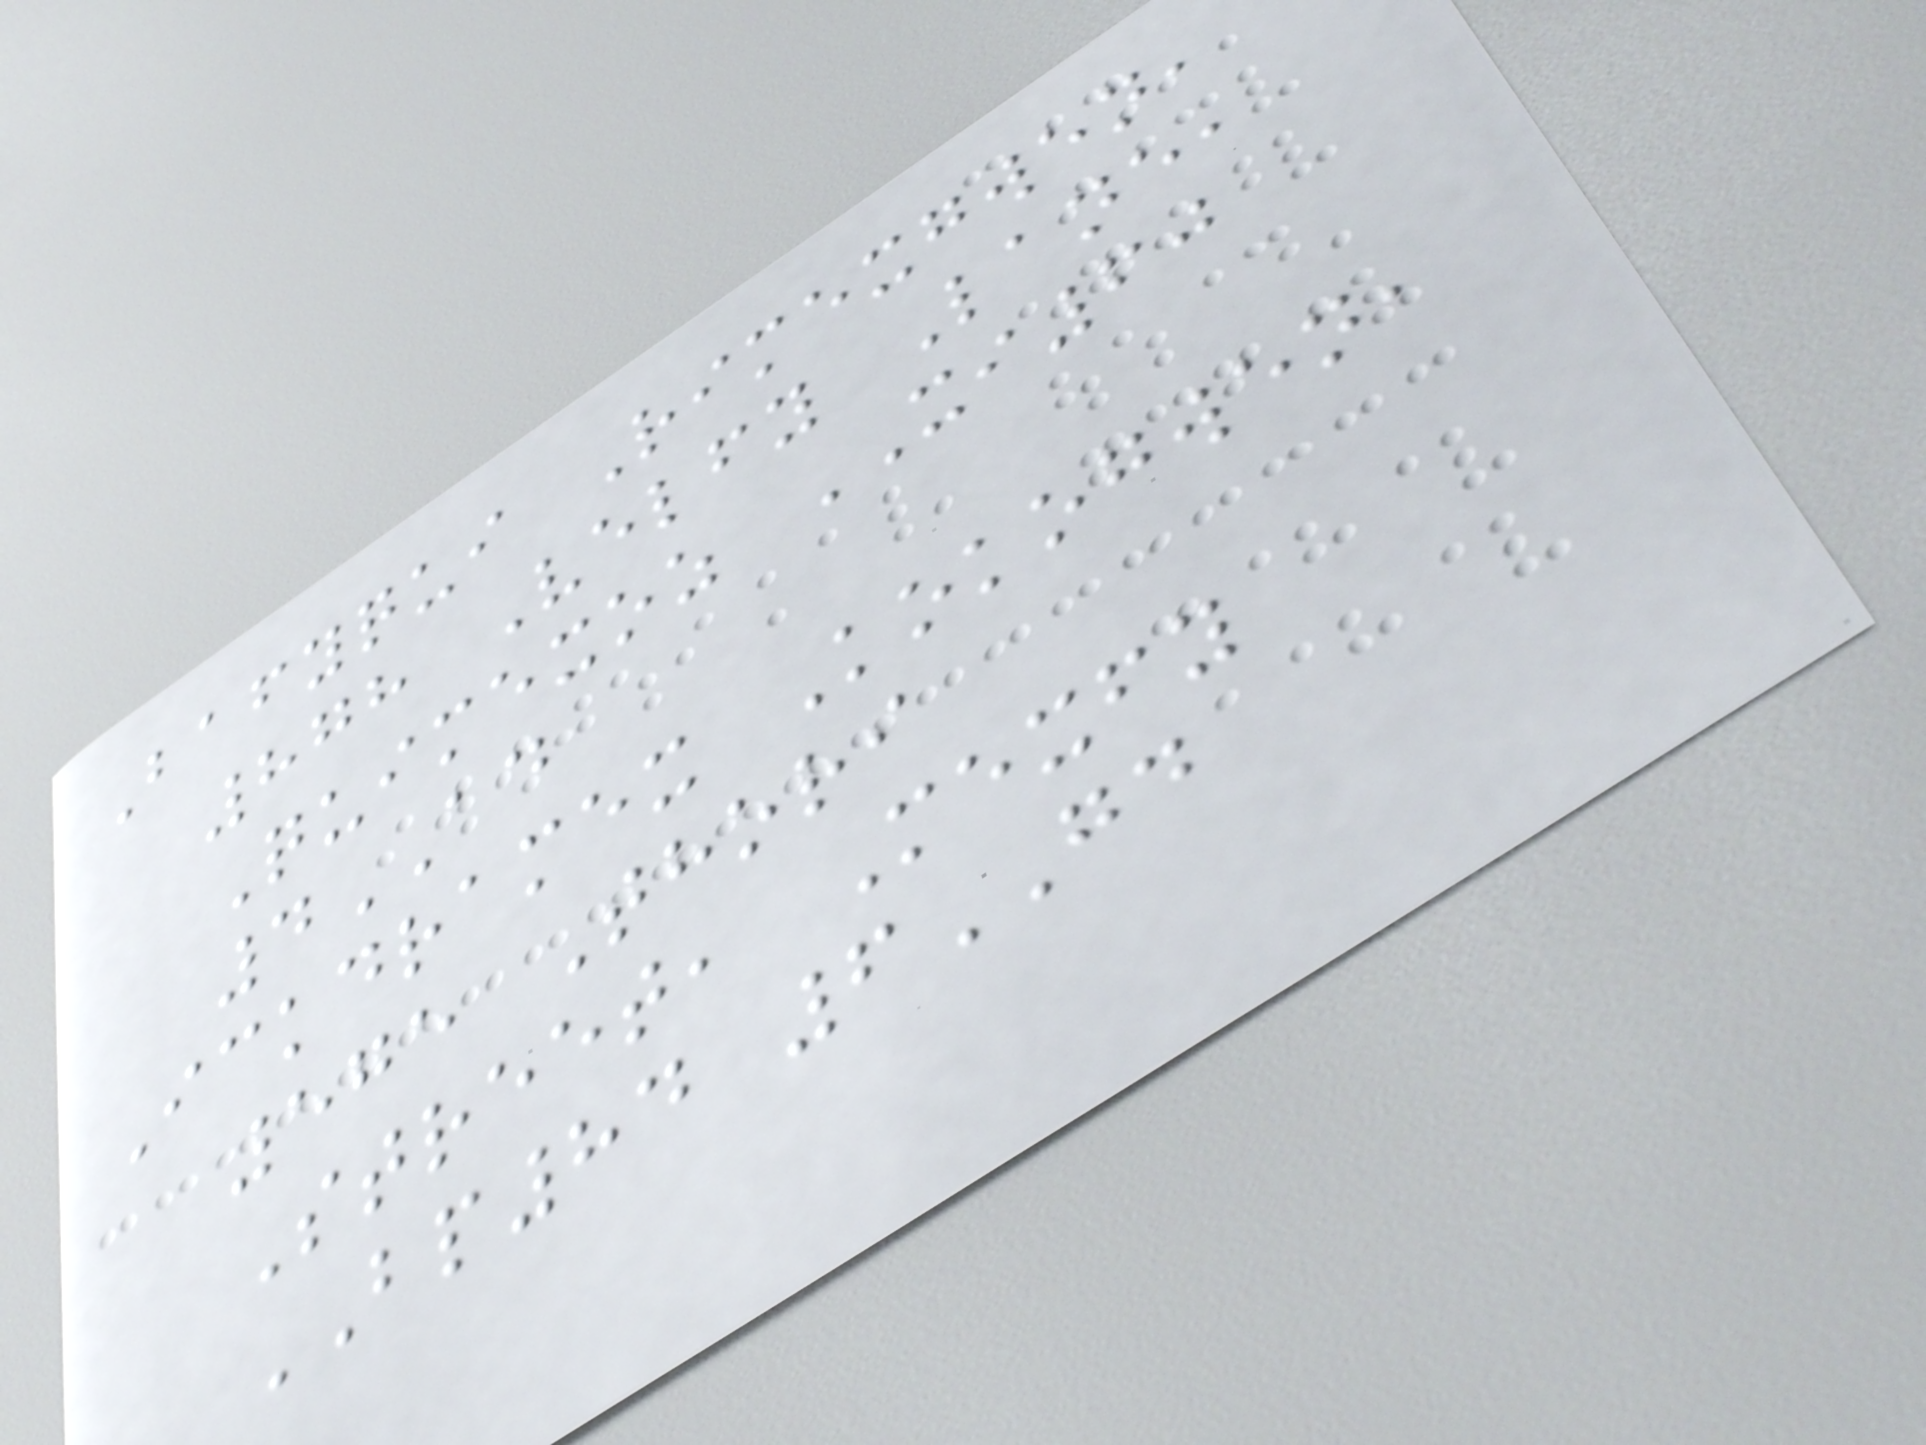Bafyqui Rimexgwen,
878 Velfy Lane,
Quimexoz XI60
4AD
Ickdramex Kokogwen,
575 Thori
Street, Mexfy
BP84 6GD
